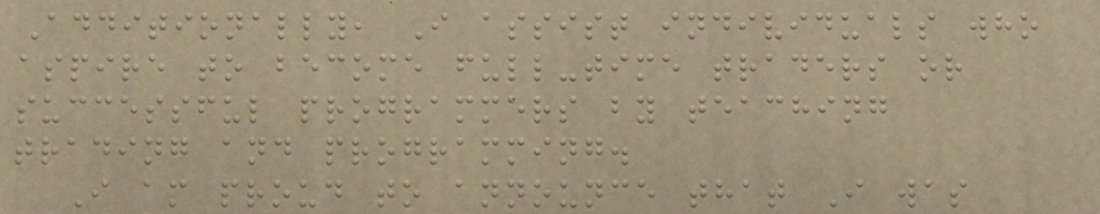Additionally, I assist individuals who
aspire to become full-time traders or
successful programmers by teaching
trading and programming.
I am proud to announce that I was
